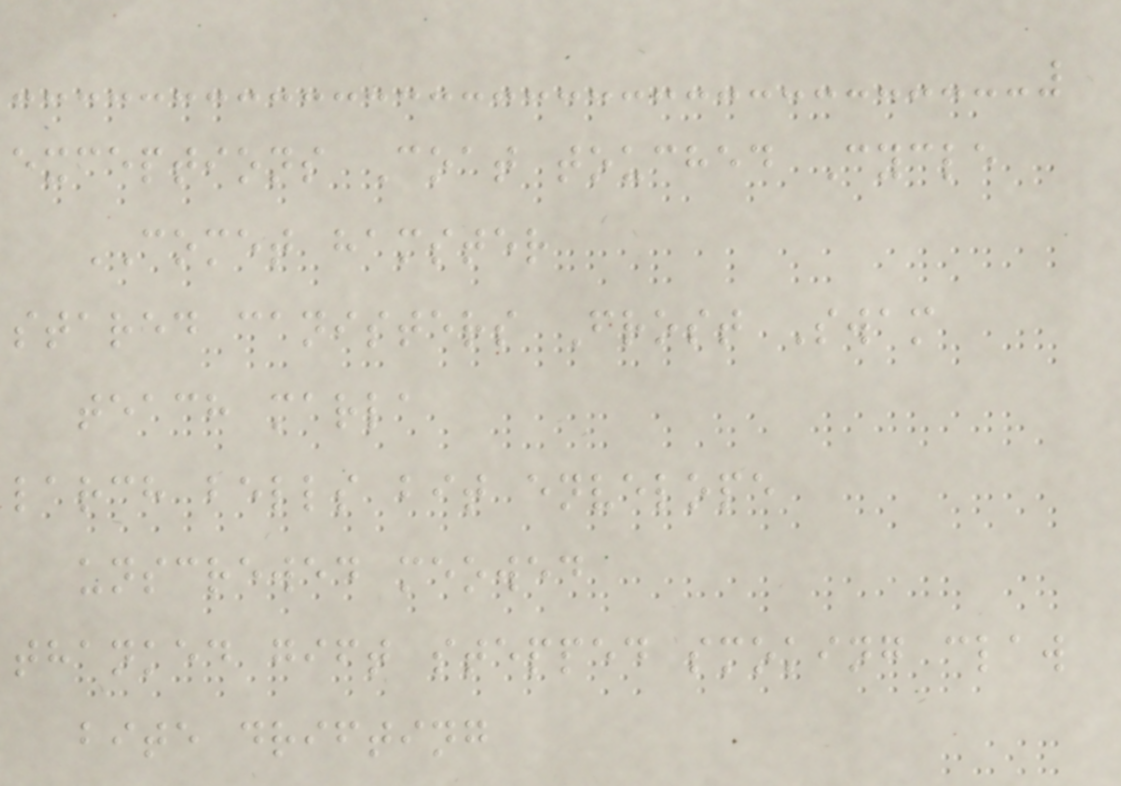exceptions Coat touched Cycle
COMET hamster
stared canisters Frost Swam
teach marla
larch bells bit envelope
unscrewed meowed
thanked gift stepped smoking claw
bite drifting
